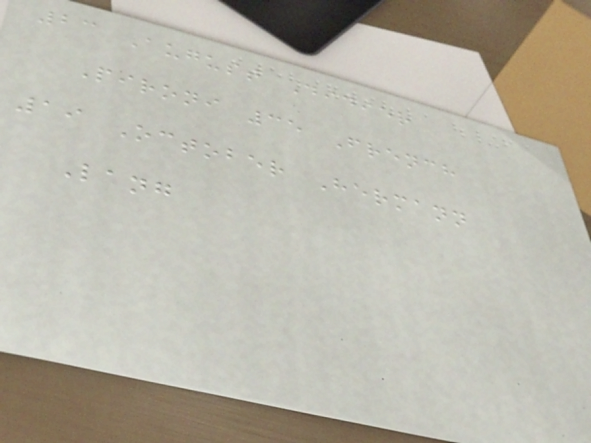23 August Didier
Pironi 35 French
19 October Hermann
Lang
